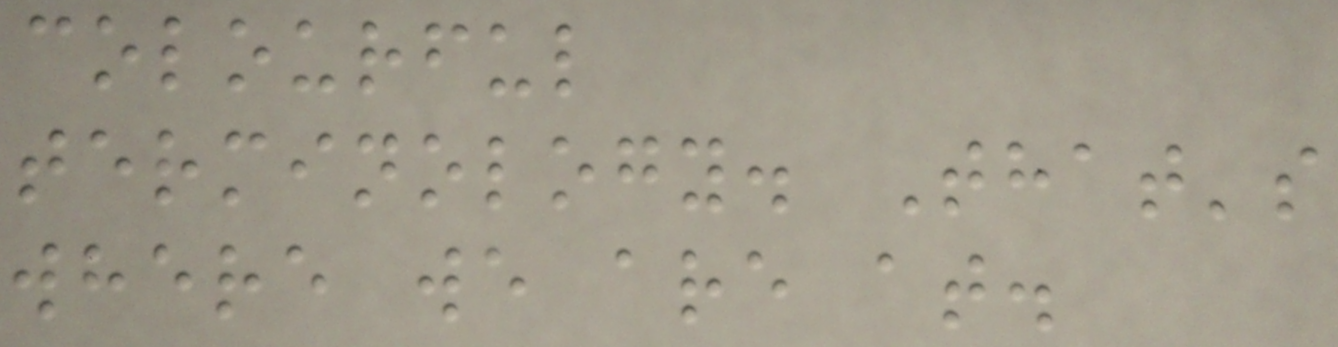colourful
terminology. That's
where we are at.
